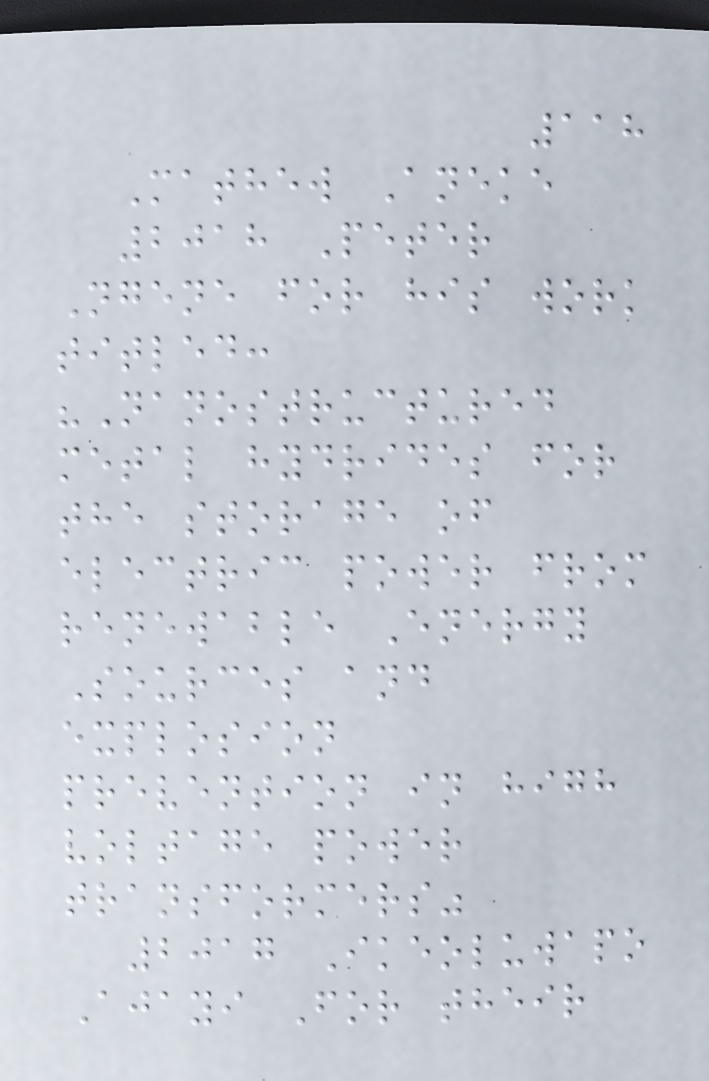118
Mathew Aneke
2018 Peter
Ngene for his work
titled:
"Nanostructured
metal hydrides for
the storage of
electric power from
renewable Energy
Sources and
explosion
prevention in high
voltage power
transformers"
2017 Ikeoluwapo
Ajayi For their
